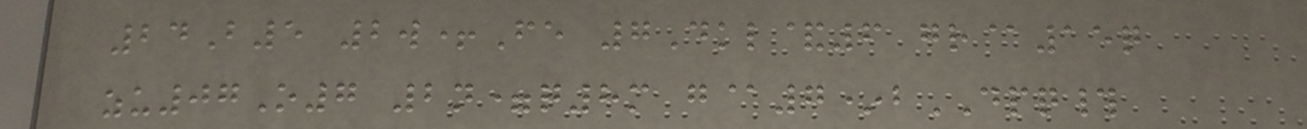24B5 2w+Fe 7Dkl&6 gr@15q
zu07O7 2n=q8m g@7*bDPQ#
